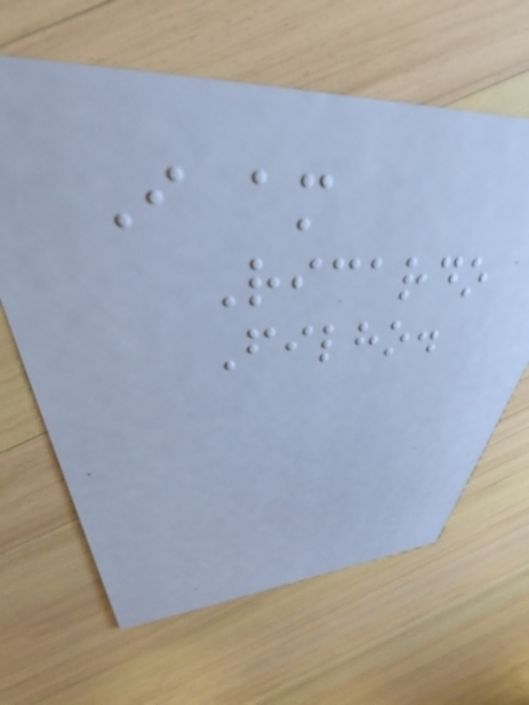I am
Ricardo
Filho.
